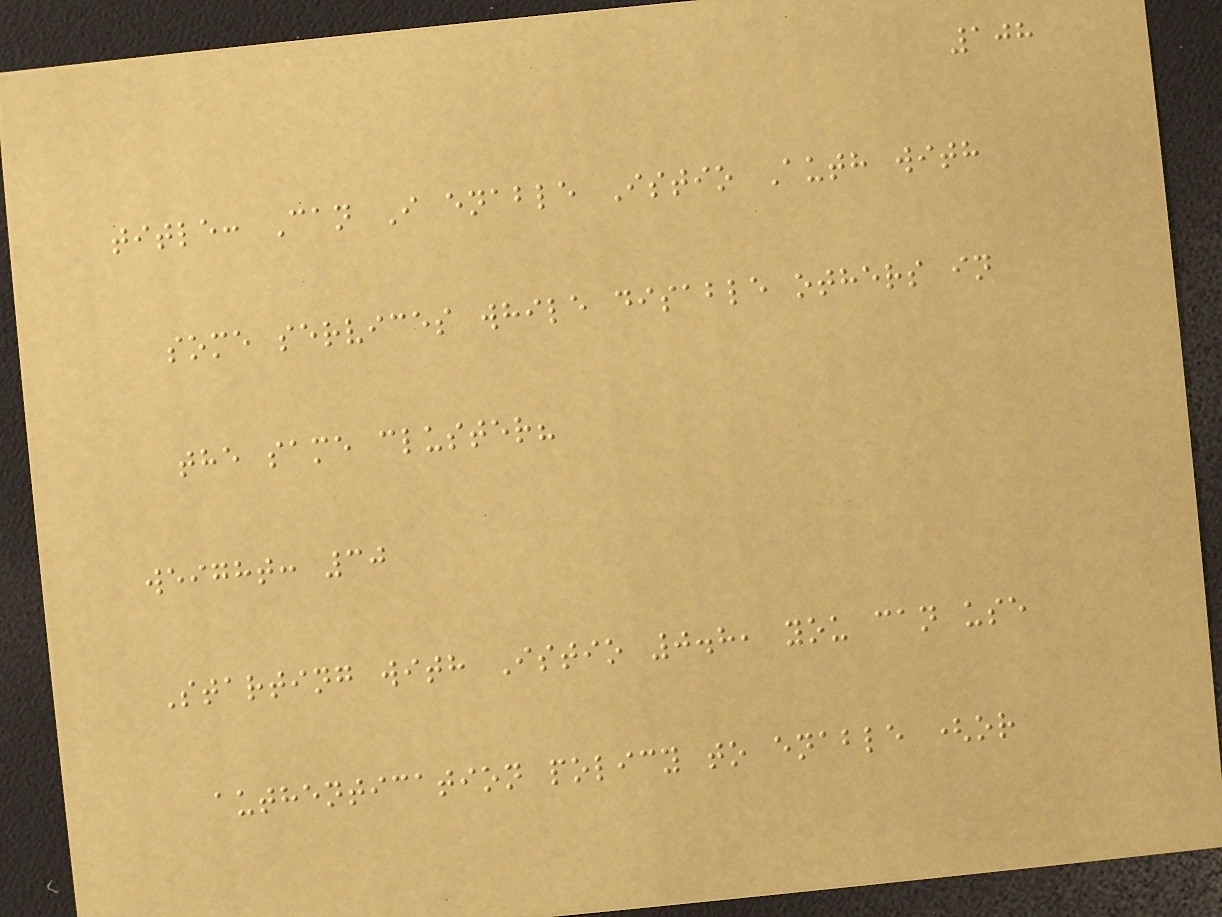108
title: Can I enable Istio Auth with
some services while disable others in
the same cluster?
weight: 30
Starting with Istio 0.8, you can use
authentication policy to enable (or
